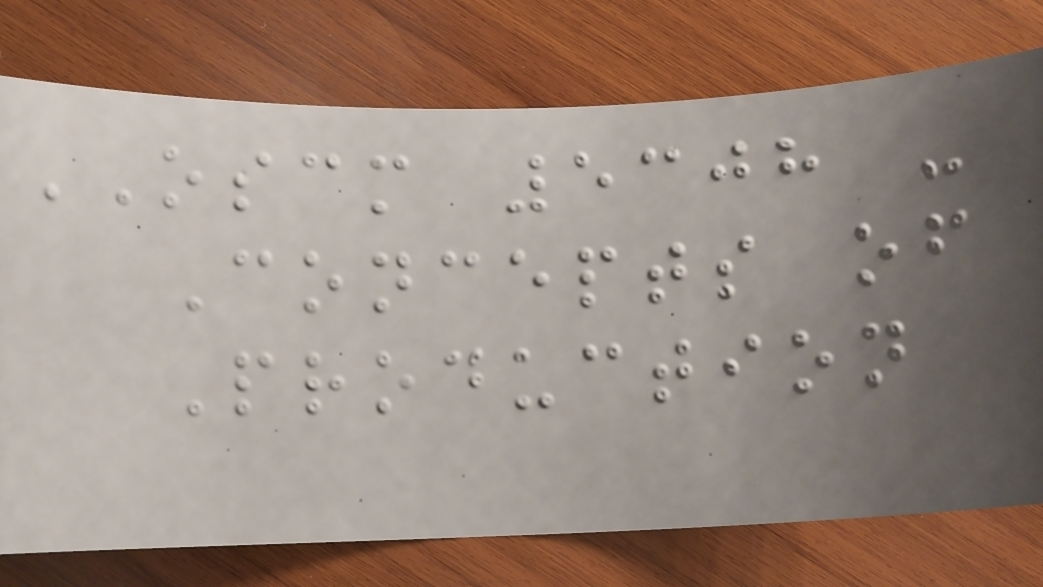OSCM 5308 -
Concepts of
Production
